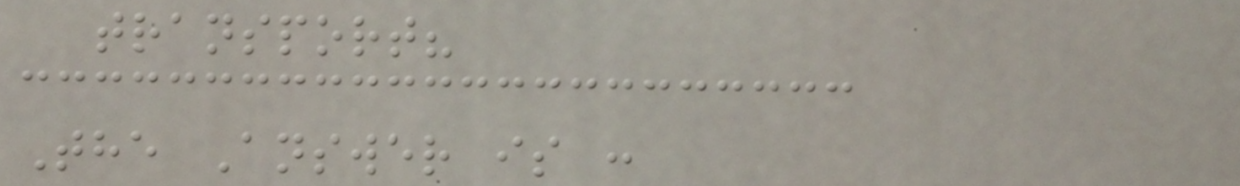transport?
The Answer is :
